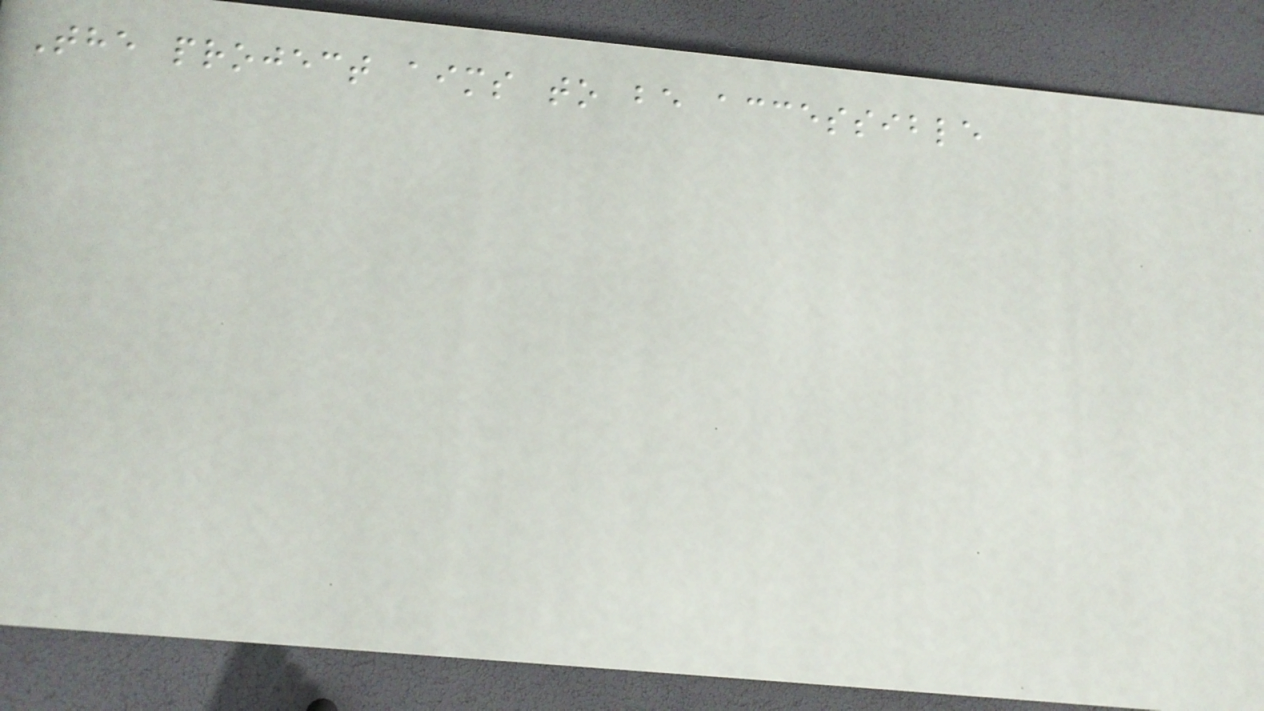The project aims to be accessible
